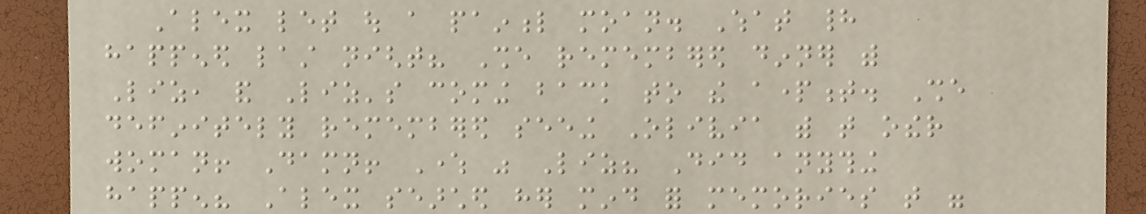Alex let out a painful moan. What had
happened last night? She remembered dinner with
Liz, and Liz's coming back to the apartment. She
definitely remembered seeing Olivia with that other
woman! Damn! Where was Liz? Did anything
happen? Alex searched her mind for memories that were
